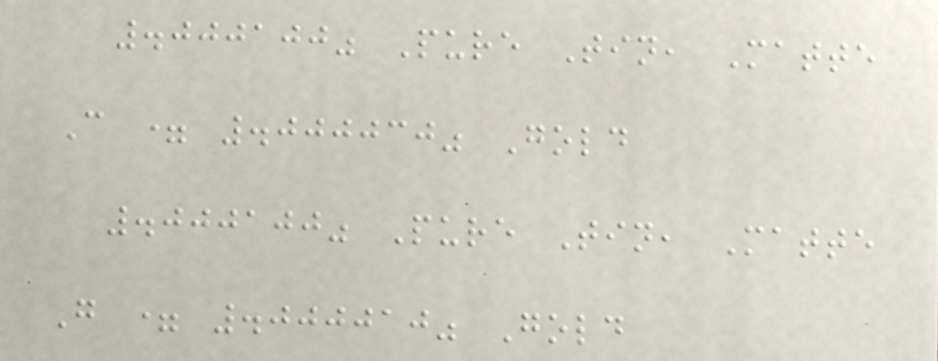.000100" Pure Tin, Matte
C = .000030" Gold
.000100" Pure Tin, Matte
G = .000010" Gold
